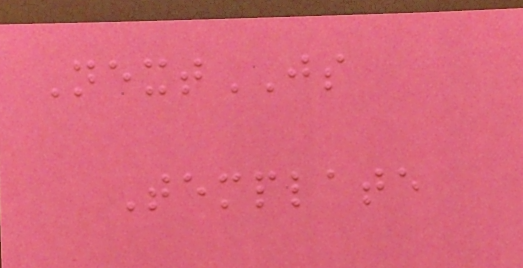NextJS
Template
